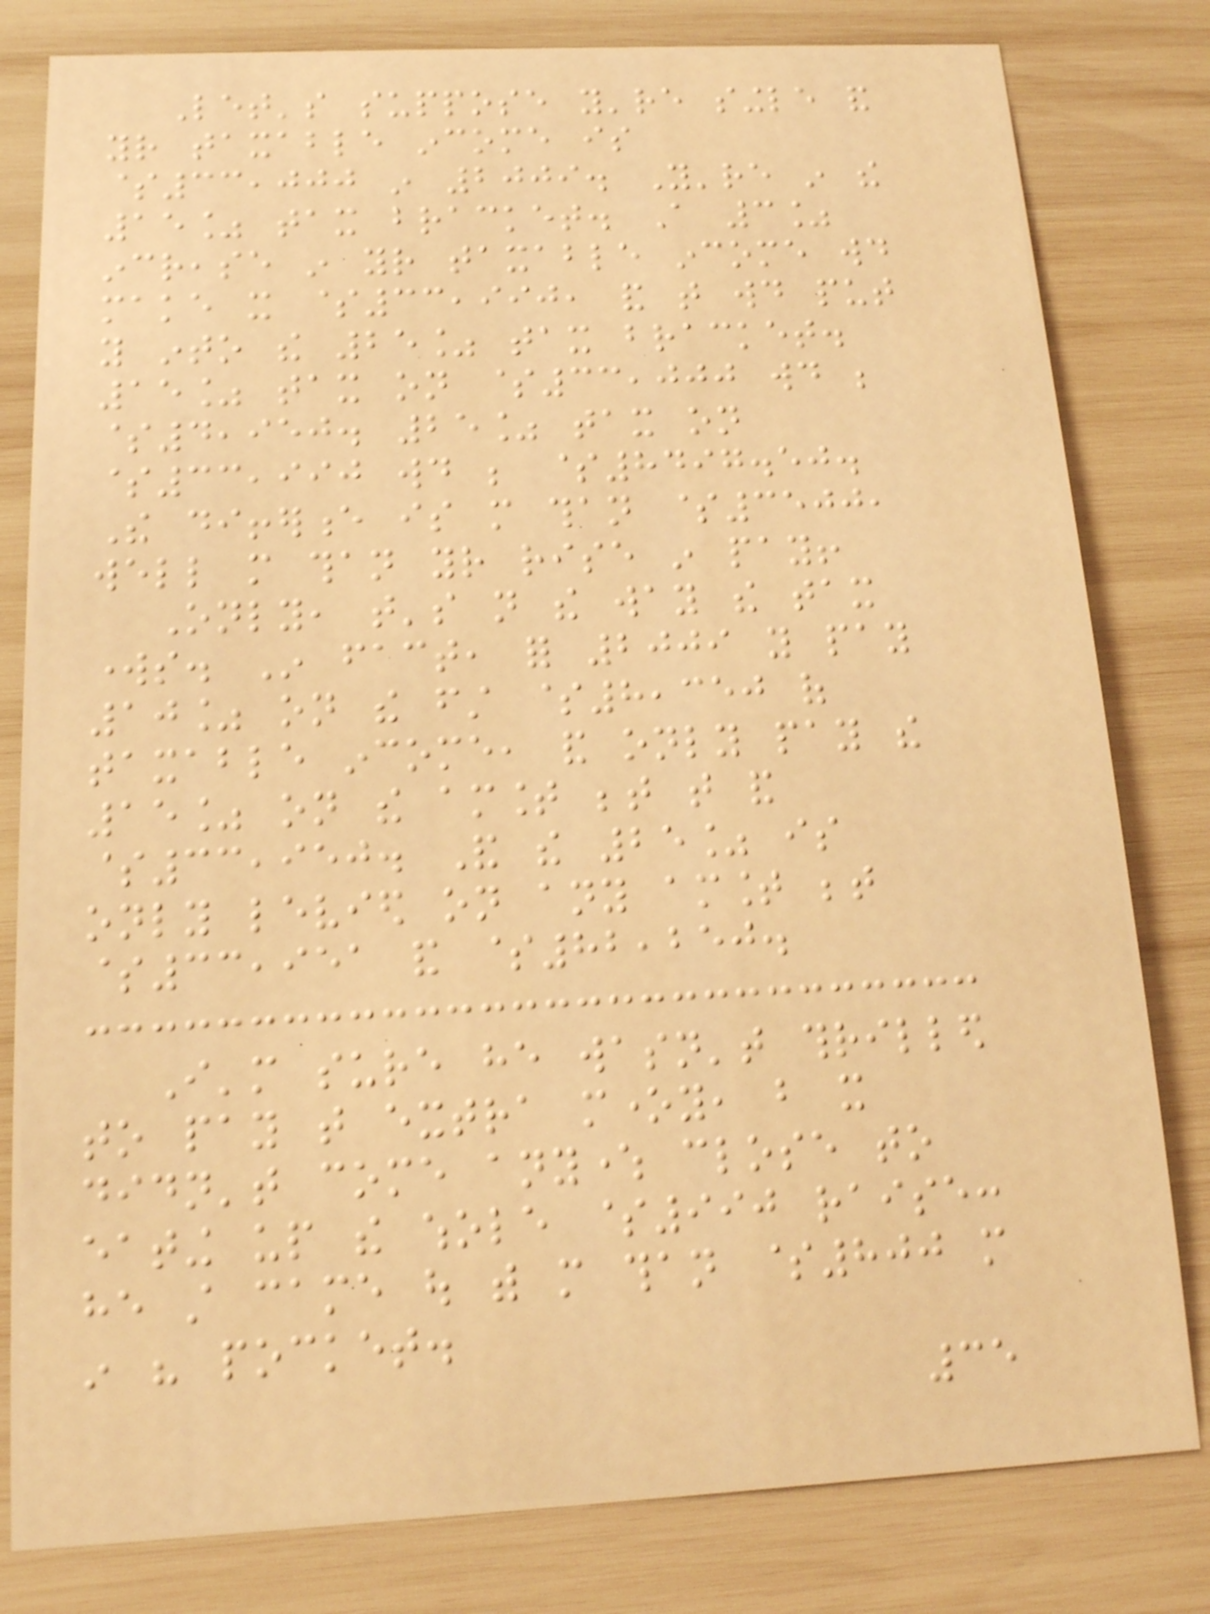Let's suppose you're single and
your taxable income is
$33,000 in 2009. You're in the
15% tax bracket. A 3%
increase in your taxable income would
make it $33,990, and that would put
you into the 25% tax bracket.
15% tax on $33,000 would be
$4,950. 25% tax on
$33,990 would be $8497.50.
The difference is more than $3500,
well more than your rise in pay!
Only, that's not the way the tax
works. In fact, for 2009 you pay
10% on the first $8,350 of
taxable income, and only pay the
15% on the amount between that and
$33,950. And the 25% is
only levied on any amount between
$33,951 and $82,250.
I'm sure he wasn't thrilled
to pay that extra money, but it
didn't come anywhere close to
eating up the whole $990 raise:
he still came out with more than $800 more
in his pocket.
35
